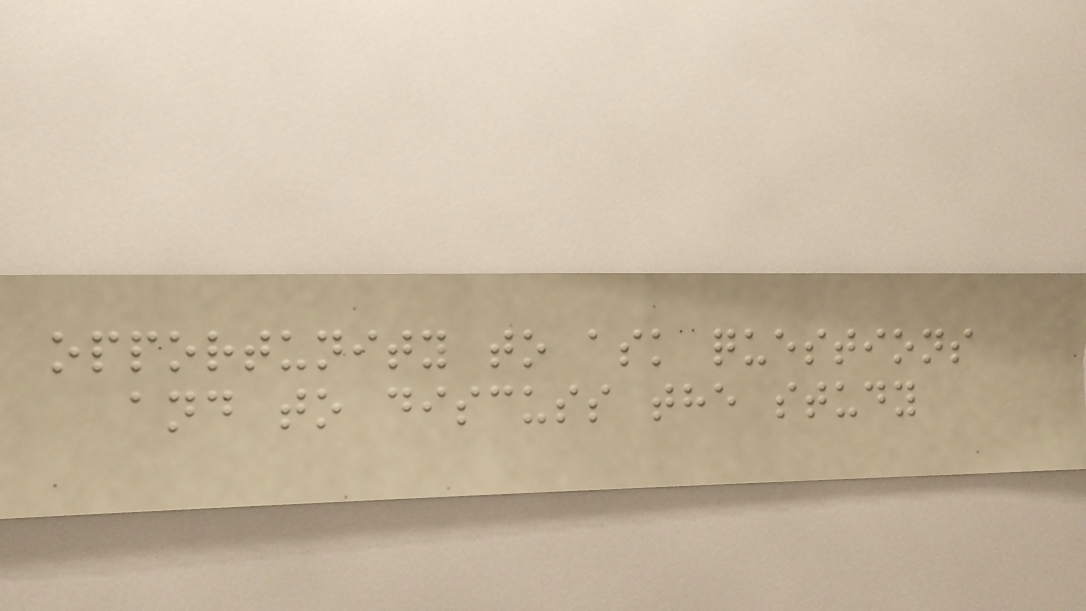opportunity to ask questions
and to discuss the study
